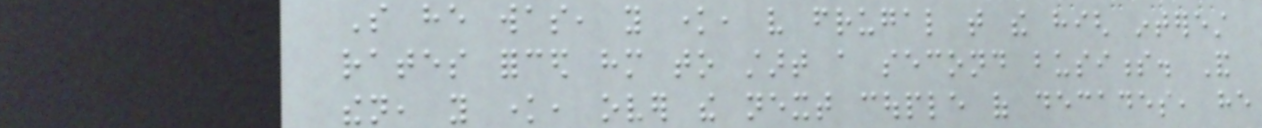So he was, you know, very frugal that the high interest
rates forced him to start a second business. And
then, you know, over the next couple of decades, he
